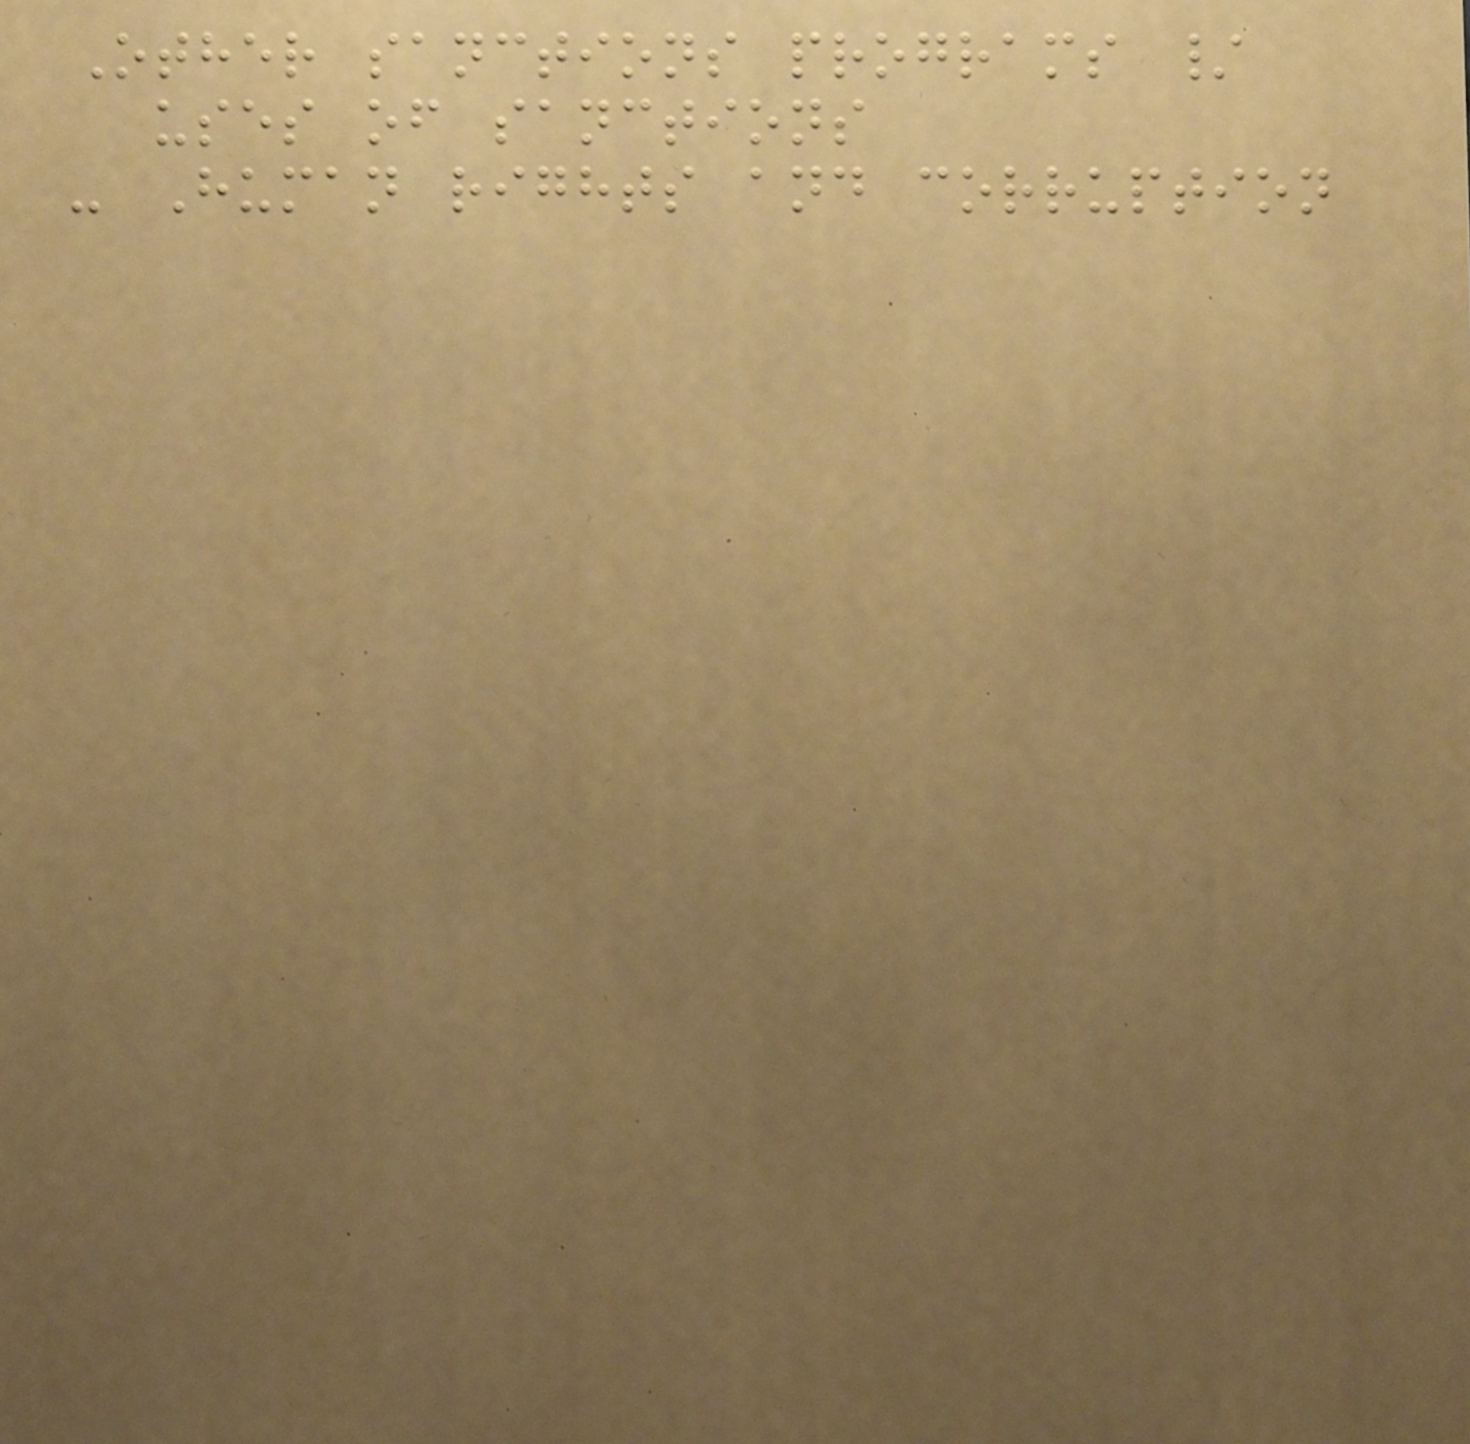Other sanctions programs /
uses of sanctions
- Human rights and corruption
